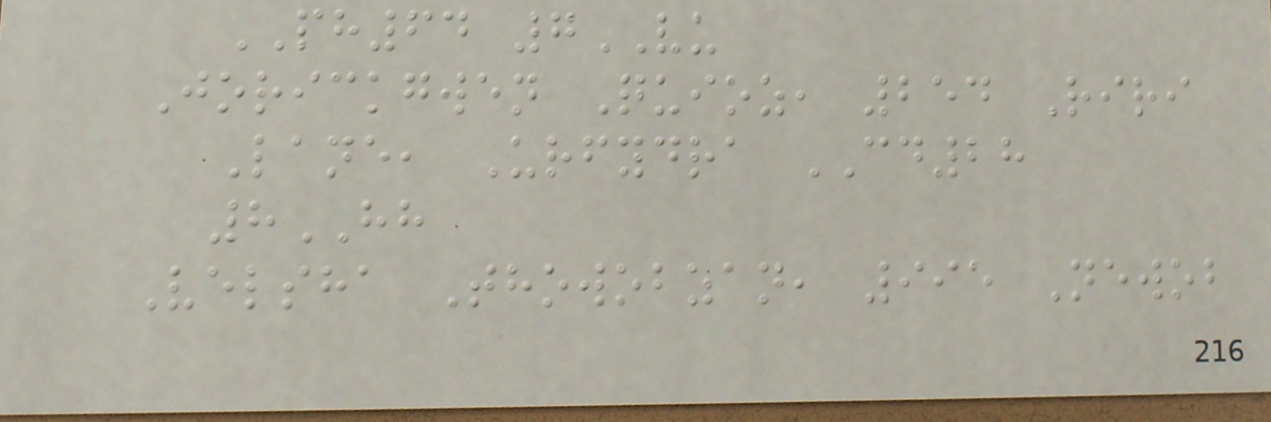PH64 7VU
Jorickgwen Quioz, 254 Riri
Lane, Urfydra CD28
8HH
Velsha Thowobzan, 995 Newob
